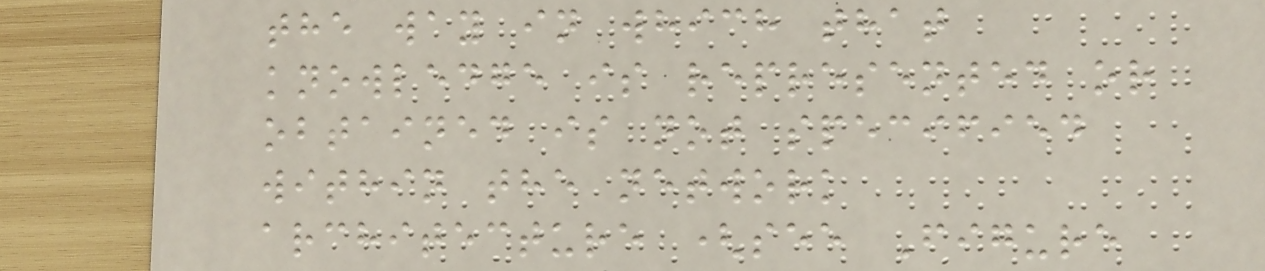the way in which that
knowledge is represented or
obtained is not specified
within the network
architecture (see Figure
